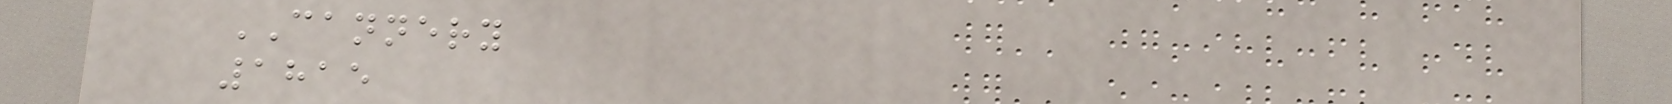CANNERY
1815
